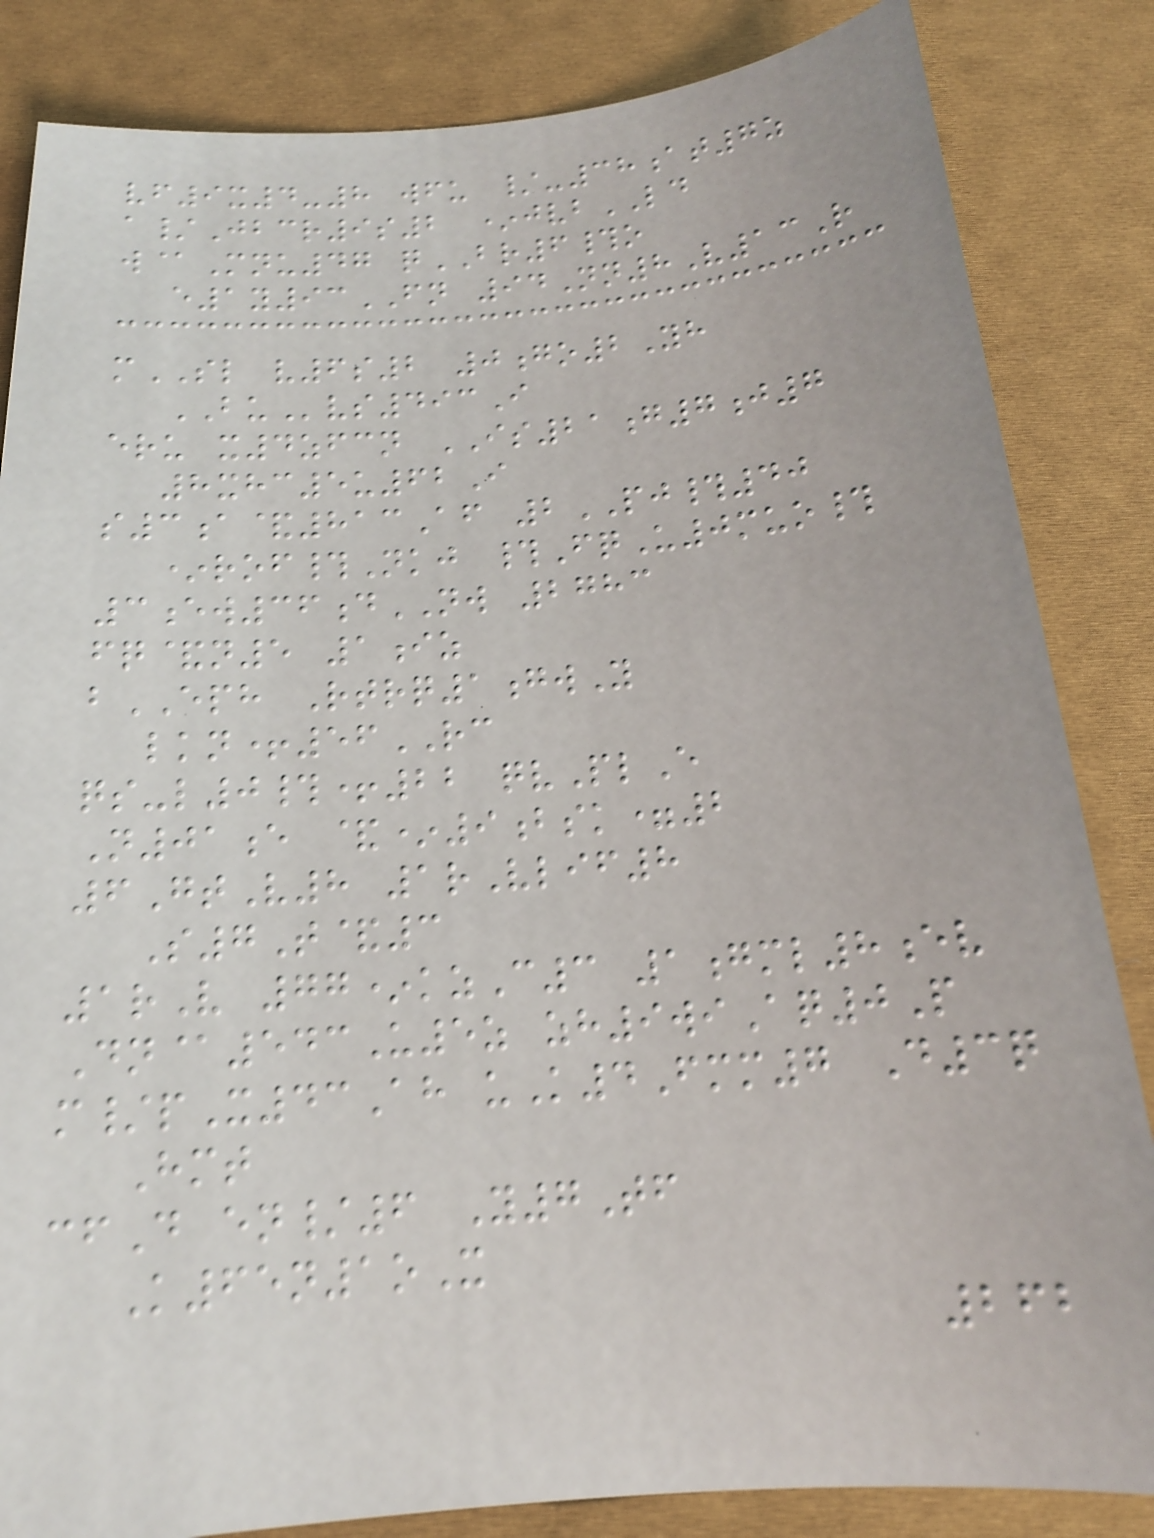vf9x4-8 wfu /-38at7z
a/Jbcr9s2 *jvbLD
w@Mnu47 qBR6#o
e1y93FN 94Nn8V13R
mSL v6s2 0go2Yh
BUvs493I
eru x4zfcn IS21g7j7
8xhc5u62I
s3a&813Af 2PJ#40
*rof#Nkj #FqU0muo#
3ew36dNW 2783
fq&n5 1iz
bEPH Rtrq1gwY
lkn+56RC
qs-l0#+22 qvPlE
N01e &*9bsk=2
6GtV8 1rVlif8
S7T&3
1rV 77*kzC3 1gml8ev
Dn@543U5z zh9wiAq0P
m/pX43Ah uK4Fmm7 D3q
Hmt
cfD en/6 Y7Tf
K65n1oX
262
